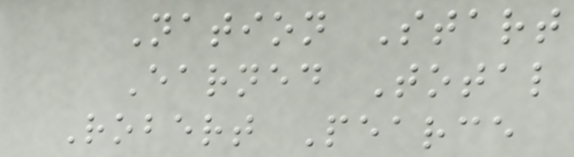Nation Start
Earned Total
Robert Pearce
